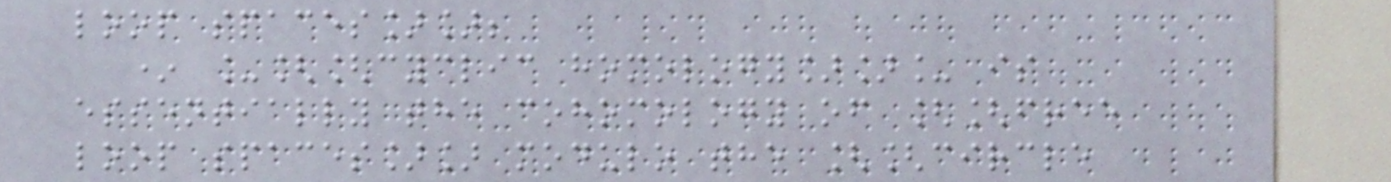loop spaces]];
* _[[cyclic homology]]_ is
essentially the cohomology of [[free
loop spaces]] modulo the [[circle
